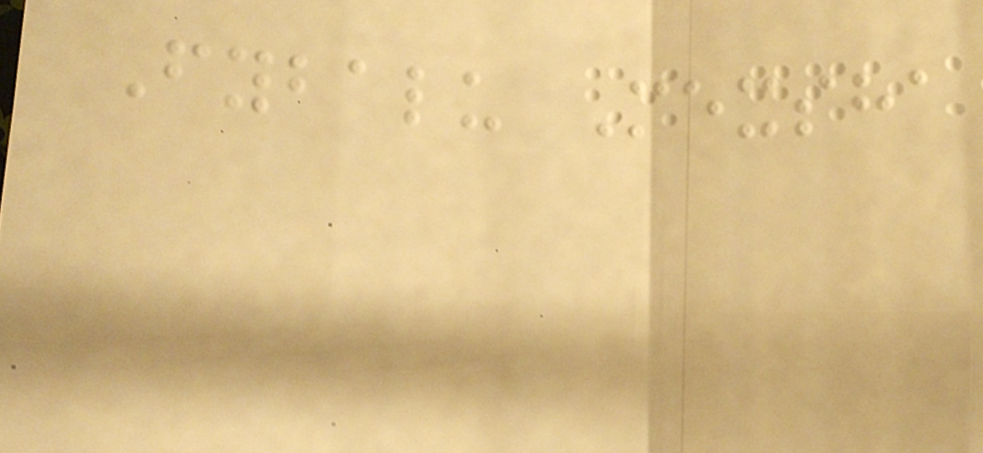Fybalu Mexsha
